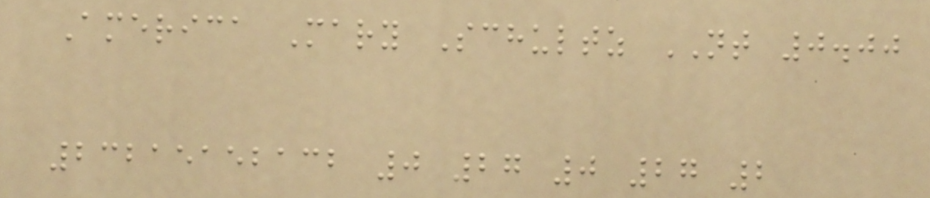America Mary Schultz NT 0.00
23215152132 0 27 0 27 2
